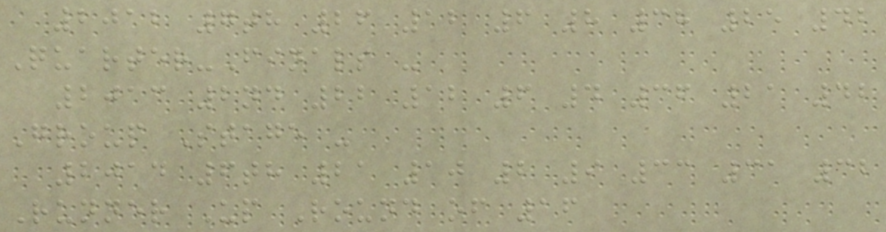2012 7th 26 12 6 8 38 25 42
Quarter-Finals -
2013 2nd 22 12 6 4 36 21 42
Group Stage -
2014 6th 21 10 2 9 33 31 32
Runner Up Round of 16
